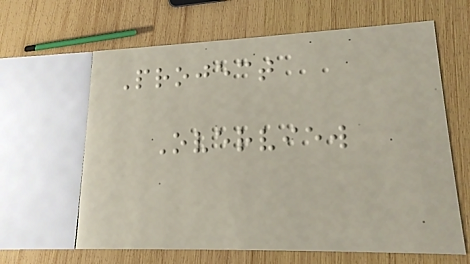Project
Overview
